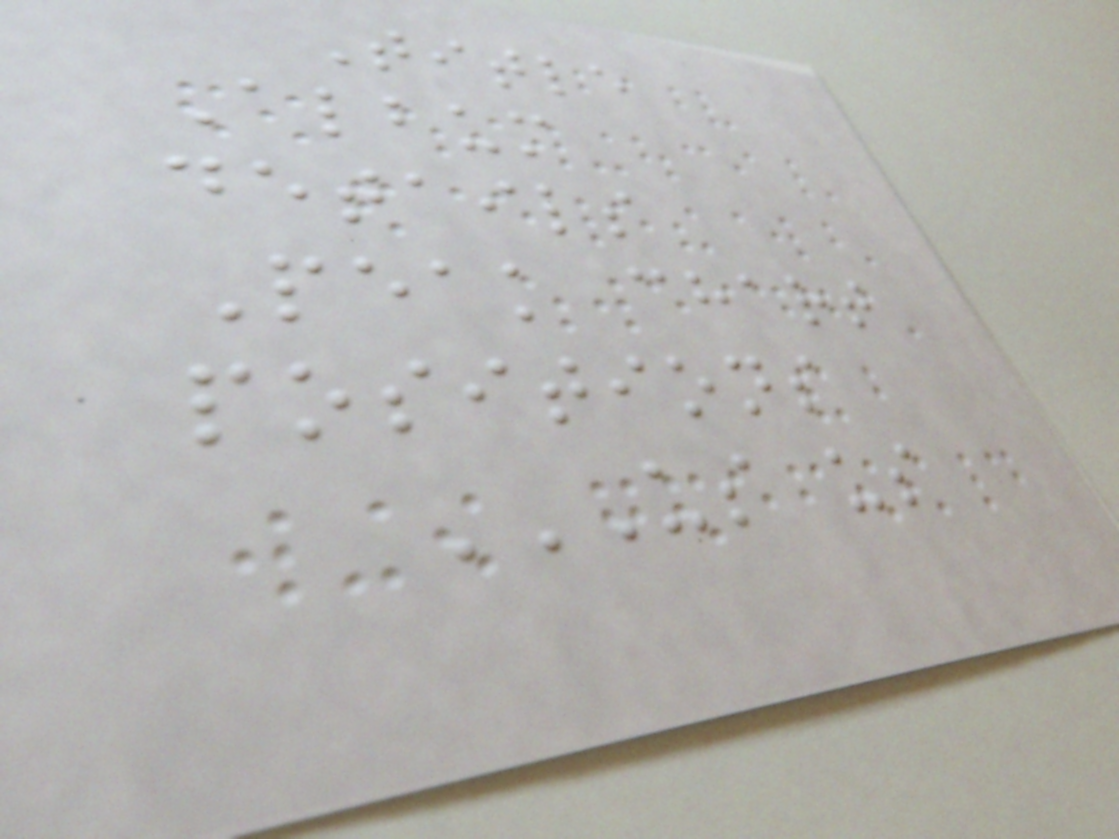Title
Album
details
Peak chart
positions
US US
